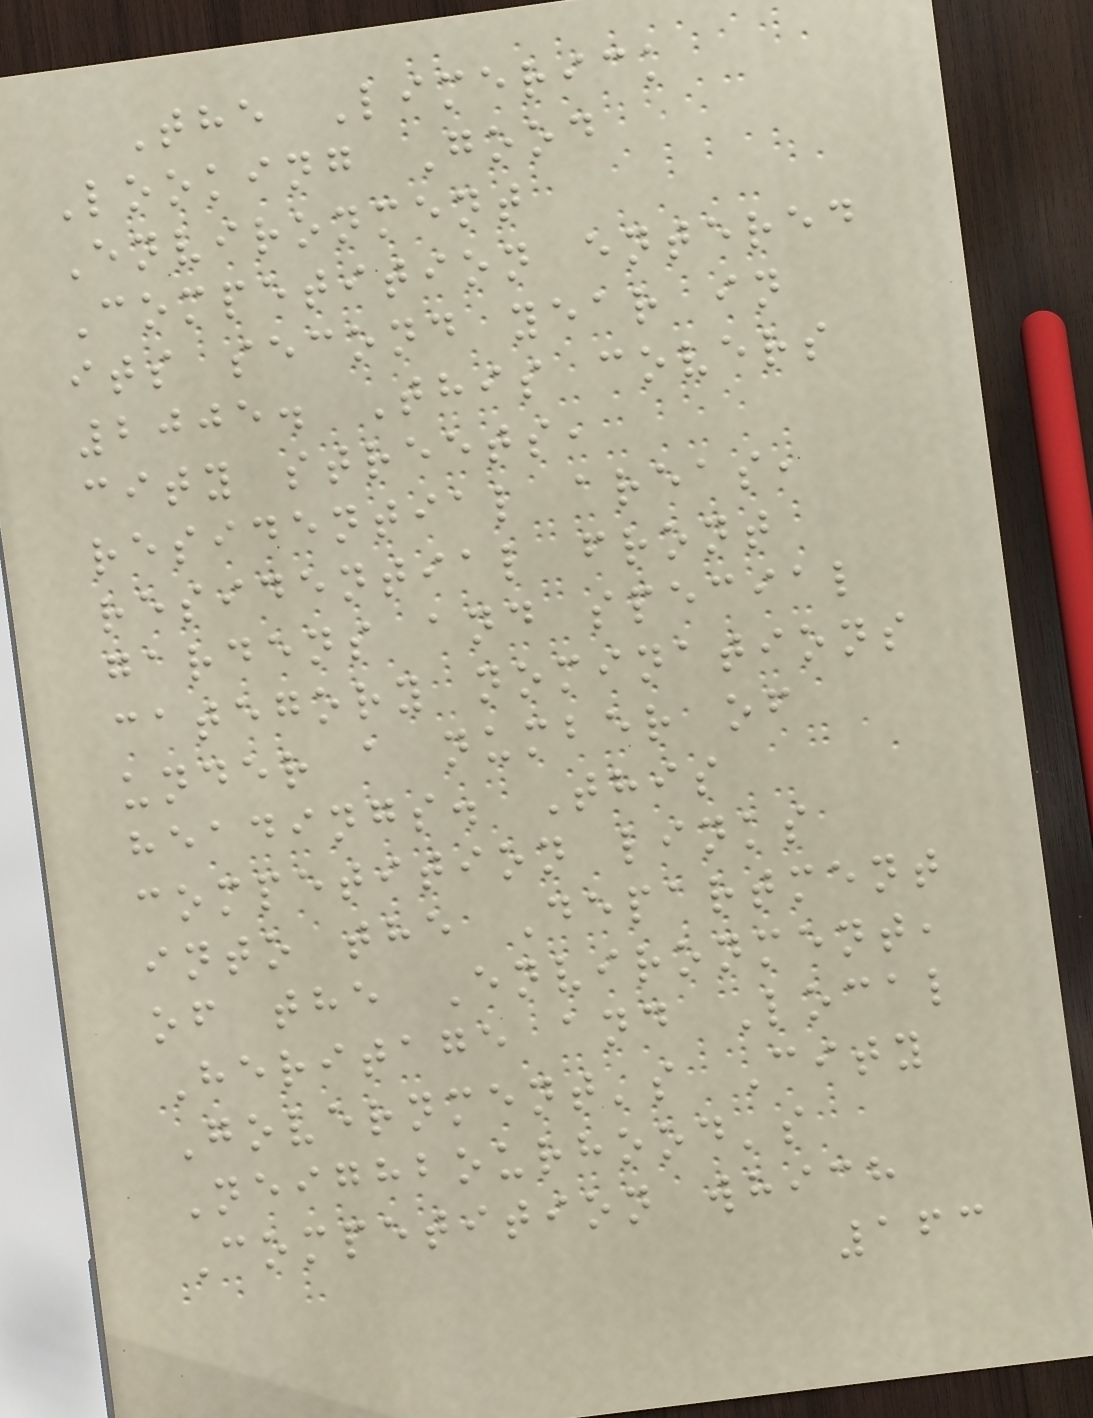The Limerick
Looking Good
Environment
Competition entered
its second year in
2005. This covers
city streets,
residential areas,
residential front
gardens and special
category nominations
under a number of
headings. This
competition links
into the Department
of the Environment,
Heritage and Local
Government's City
Neighbourhood's
Competition which
163
